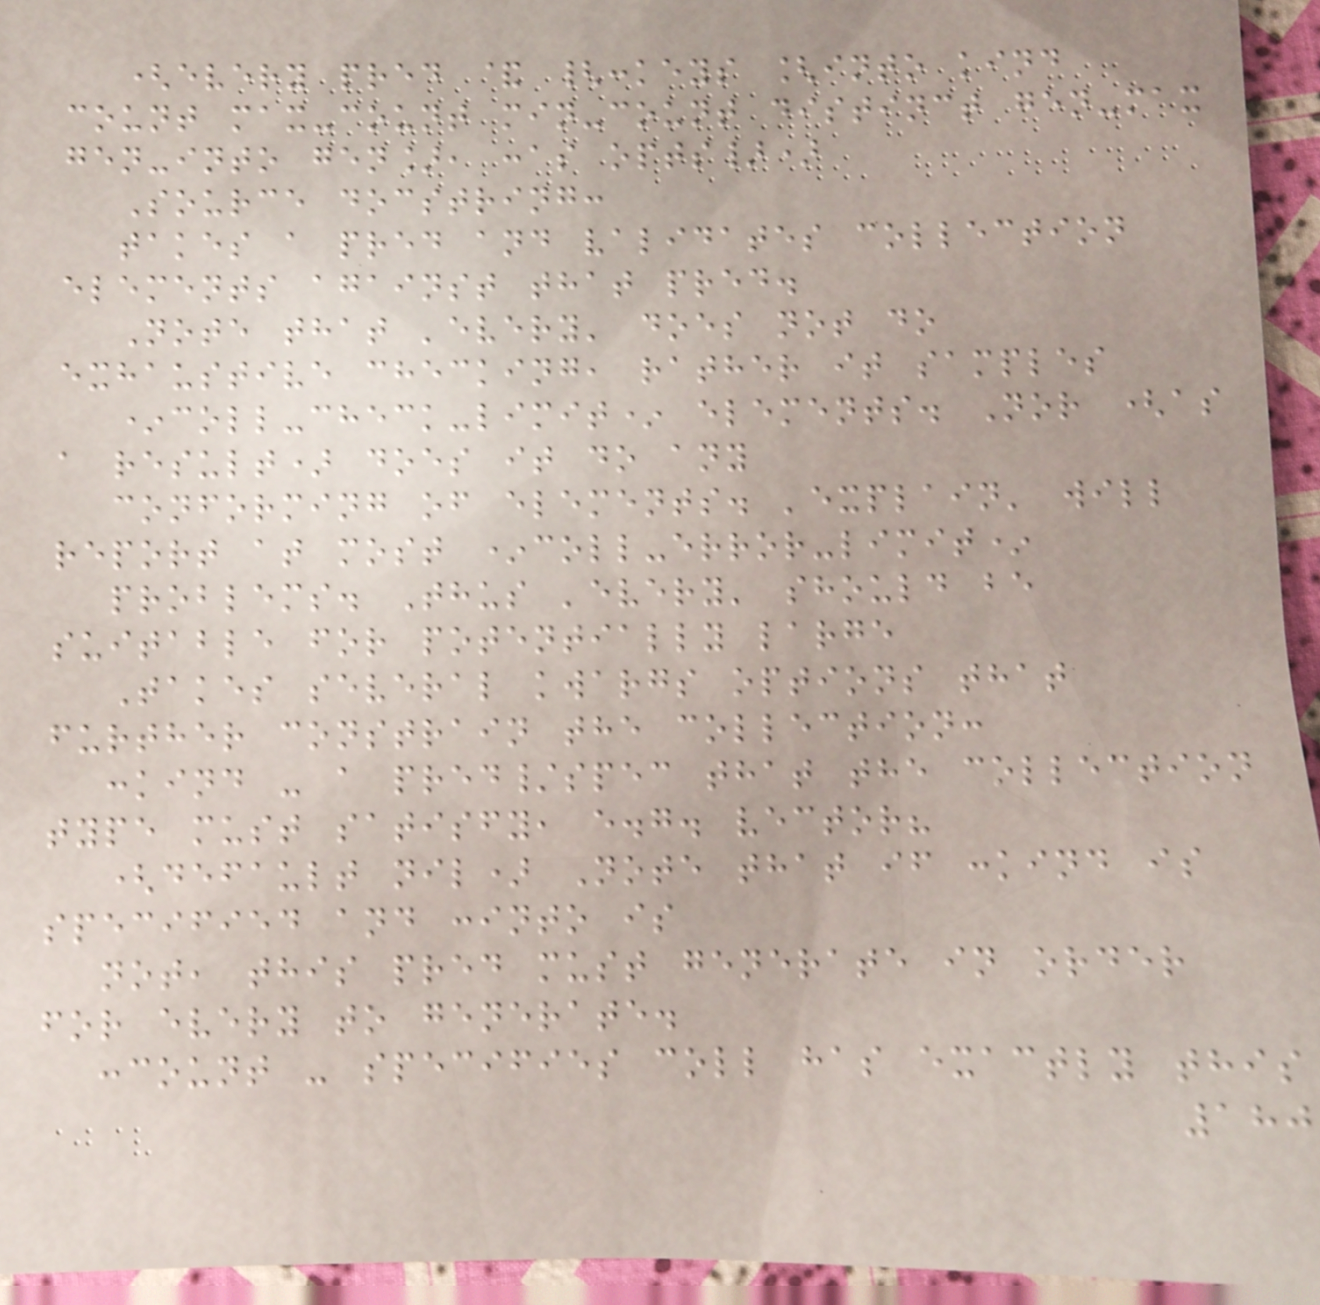(every pred & {:keys [into kind
count max-count min-count distinct gen-max
gen-into gen], :as opts})
Source docstring:
takes a pred and validates collection
elements against that pred.
Note that 'every' does not do
exhaustive checking, rather it samples
*coll-check-limit* elements. Nor (as
a result) does it do any
conforming of elements. 'explain' will
report at most *coll-error-limit*
problems. Thus 'every' should be
suitable for potentially large
Takes several kwargs options that
further constrain the collection:
:kind - a pred/spec that the collection
type must satisfy, e.g. vector?
(default nil) Note that if :kind is
specified and :into is
not, this pred must generate in order
for every to generate.
:count - specifies coll has exactly this
180
